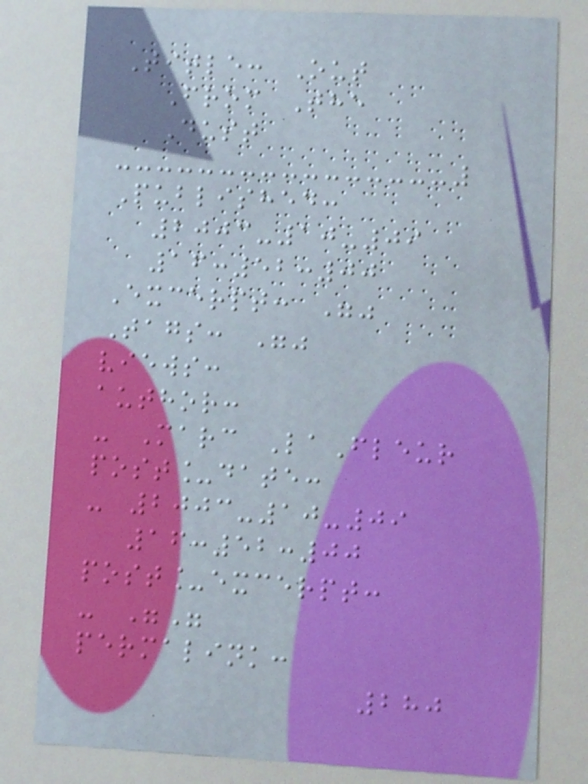Title: Out
From The
Dust
Published:
2003-10-09
16:52:00
Excerpt: ""
Tags: ""
views:
author:
- Marc LaFleur
post_date:
- 2003-10-09
16:52:00
post_excerpt:
- ""
permalink:
280
